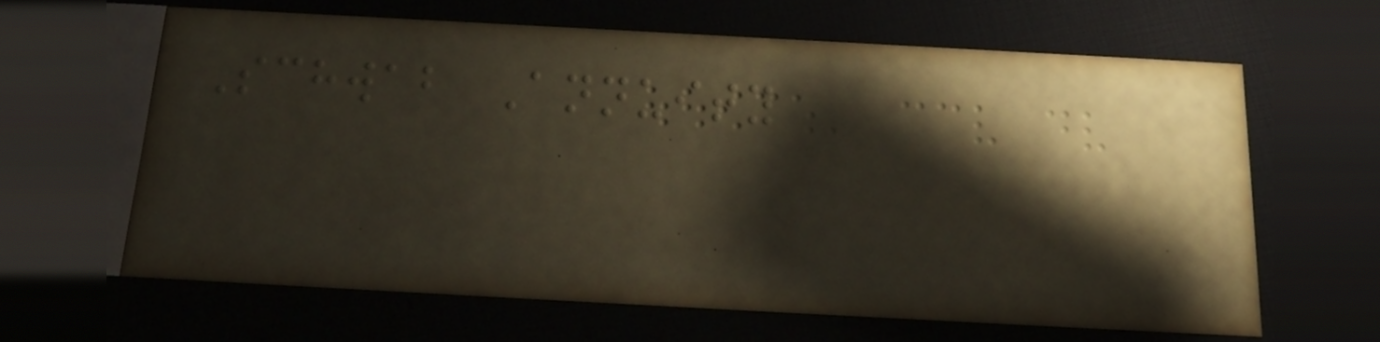Schwab Annuity
